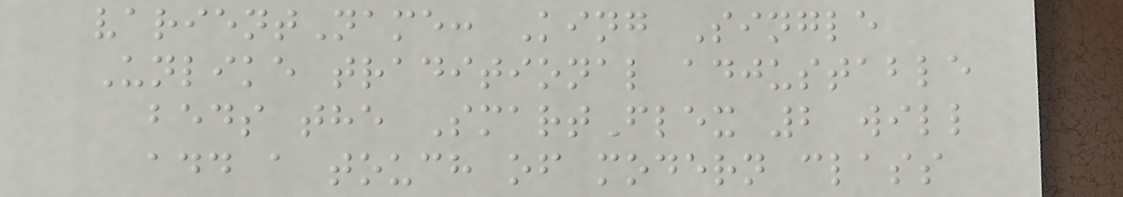varientName: King Single
Unlike traditional adjustable
beds the SmartFlex 2 will
add a touch of modern class
